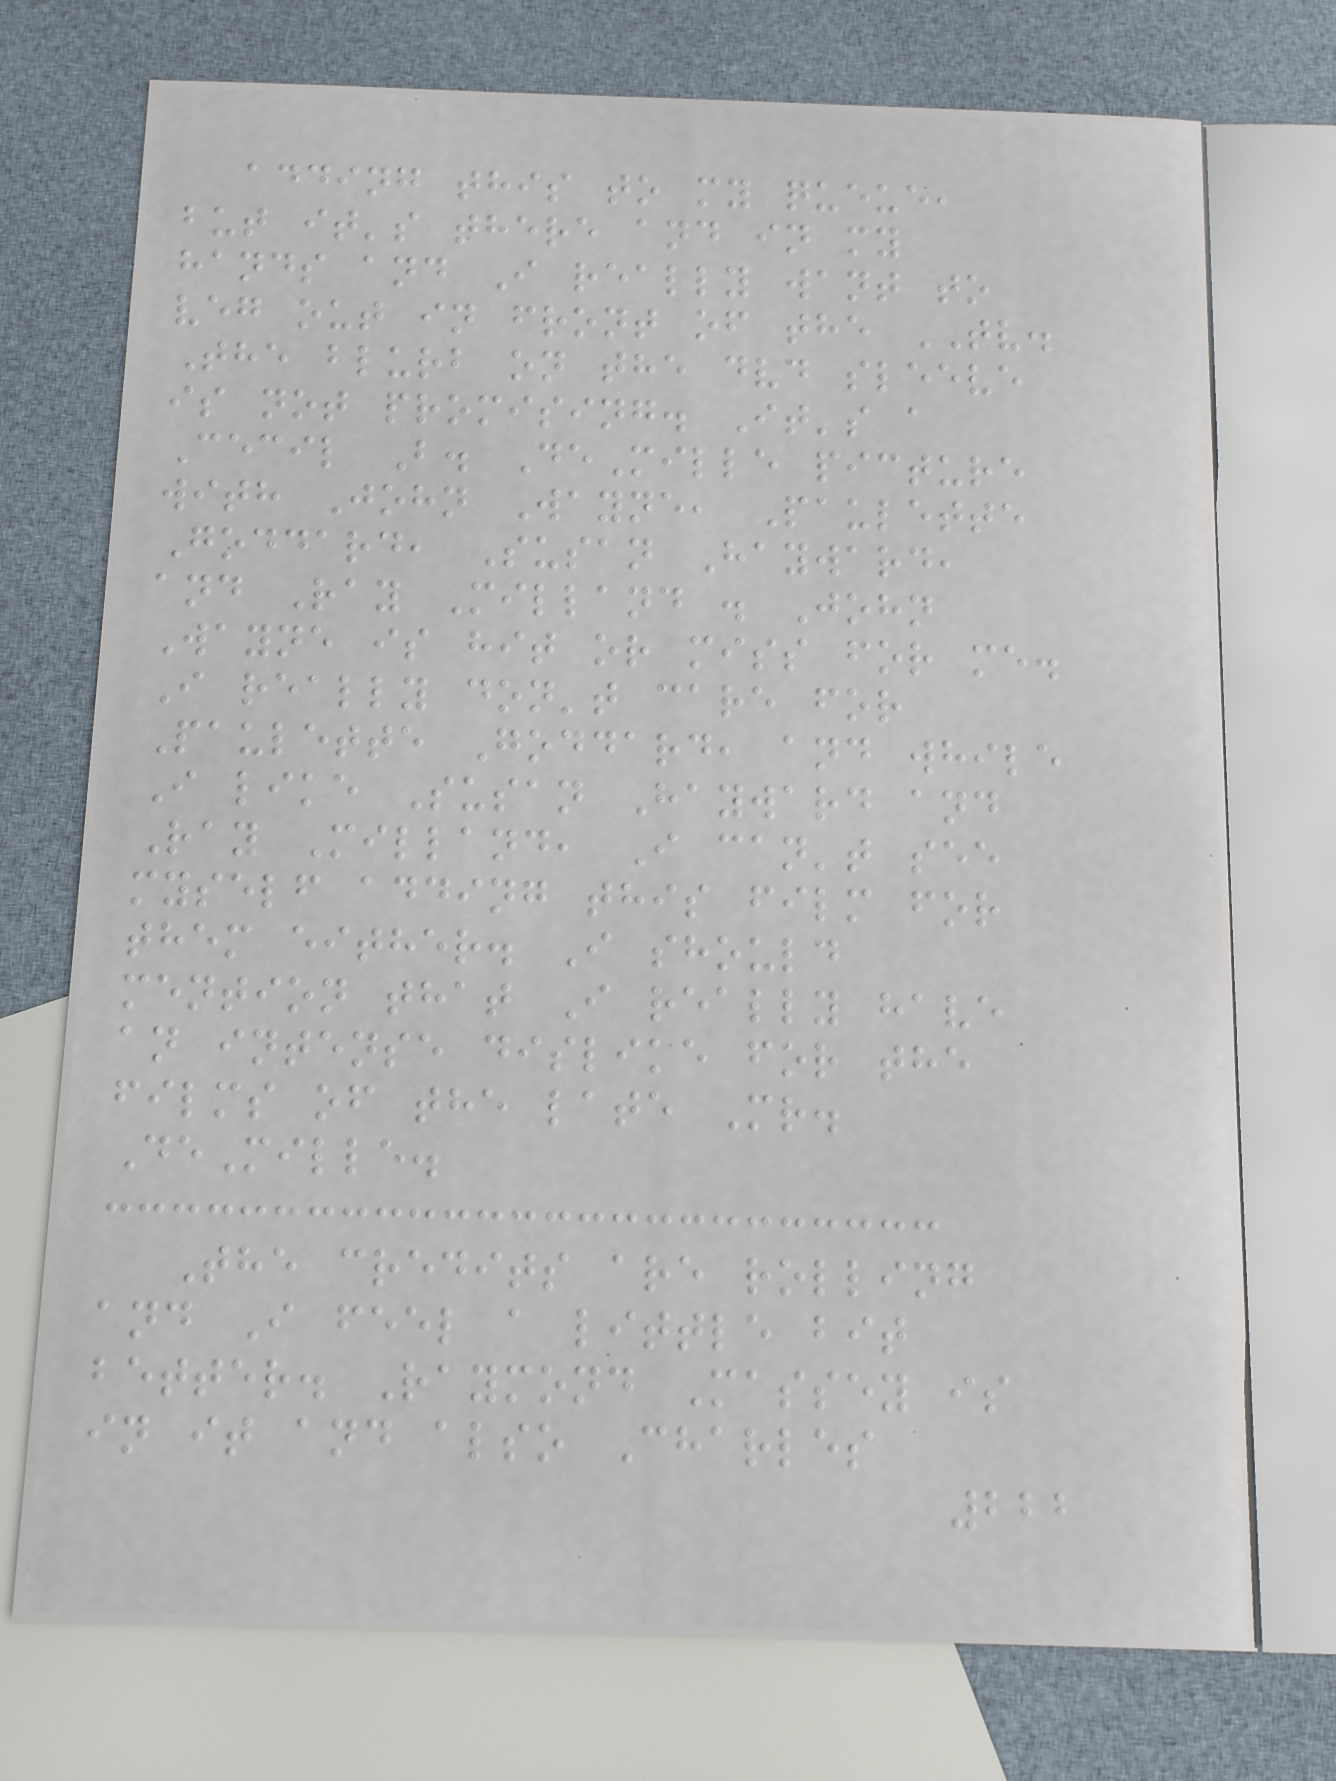adding this to my queue,
but it's there and in my
hands and I really want to
veg out in front of the TV.
The blurb on the dvd sleeve
is not promising. It's a
Cecil B. DeMille picture
with John Wayne, Paulette
Goddard, Susan Hayward,
and Ray Milland . John
Wayne is hit or miss for me.
I really don't care for
Paulette Goddard, and while
I like Susan Hayward and
Ray Milland, I can't see
myself adding this film for
them either. I should
mention that I really have
an intense dislike for the
films of the late Mr.
DeMille.
The credits are rolling
and I feel a little bit
better. Raymond Massey is
in it and also Charles
222
